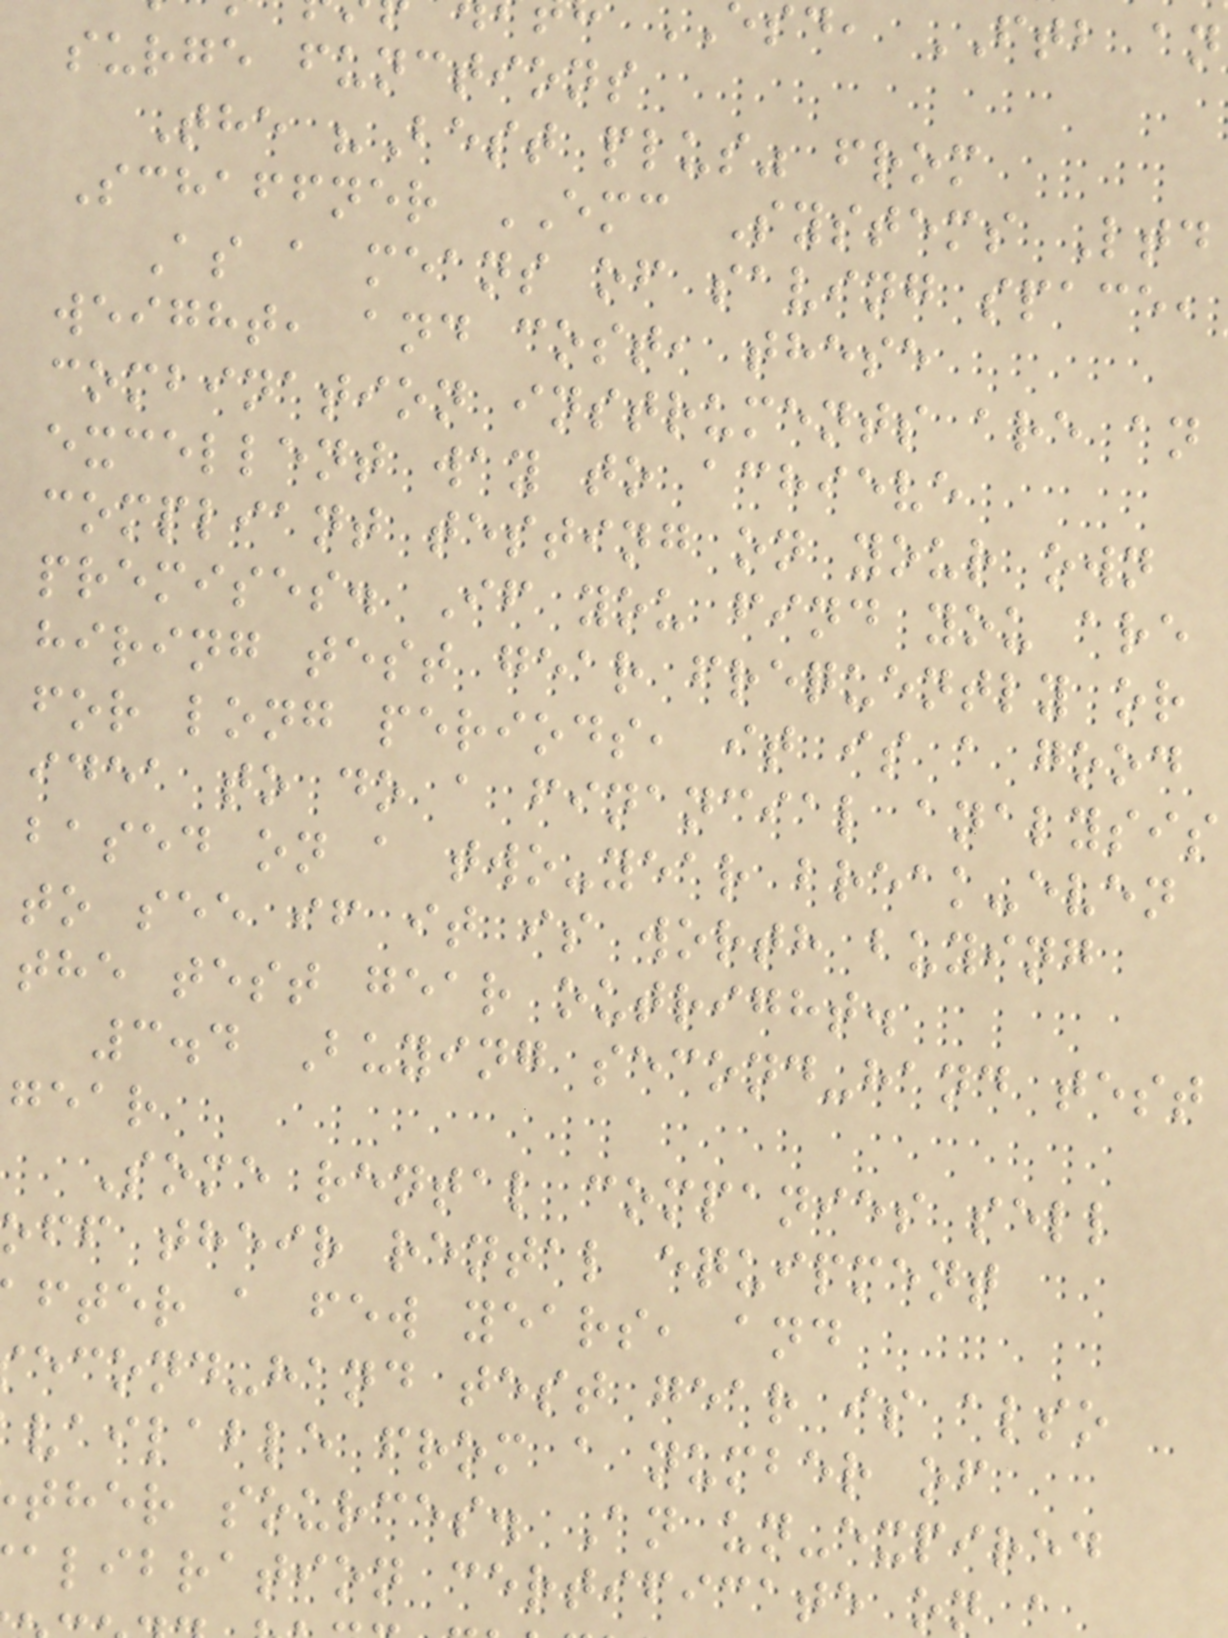sd, FTB an
surge functions
The "Best plus" from
Schaffner EMC Systems Ltd
As a means of saving space,
weight, and cost, these
combination instruments are an
excellent way to achieve
compliant testing on your own
premises. If you find you are
hiring test gear frequently or
for long periods, it is a good
idea to do a financial analysis
based on a two-year break-even
to see if it is worth buying
the test gear outright.
3.4 Buying second-hand test
gear
Some rental companies sell
off their rental equipment
fter a few years, and
econd-hand test gear is also
vailable from a number of
ther sources. An un-expired
alibration certificate on
